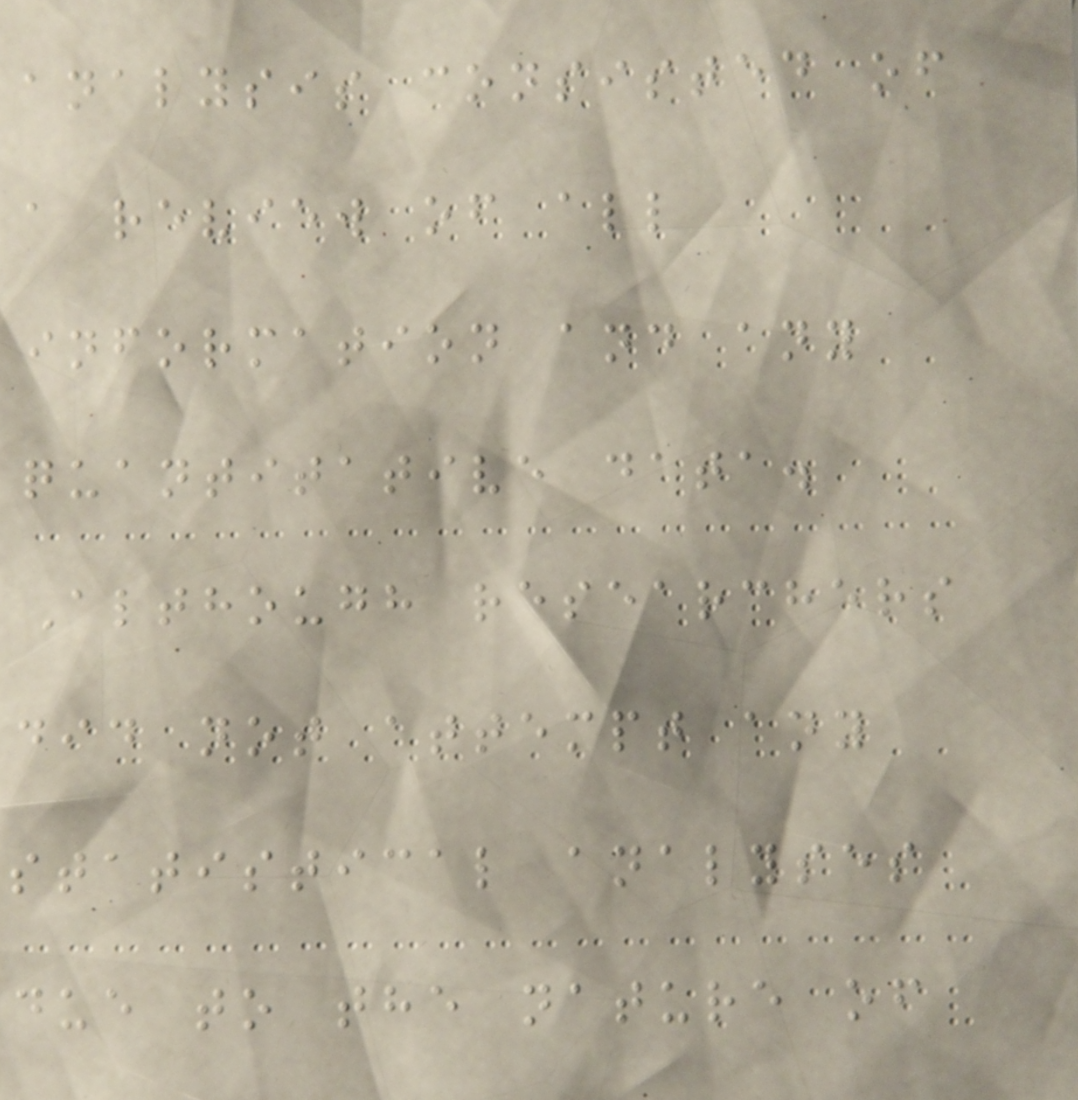analysis consisted of
a review of all
information and any
quantitative data.
Although researchers
did not attempt any
statistical analyses
due to the nature of
